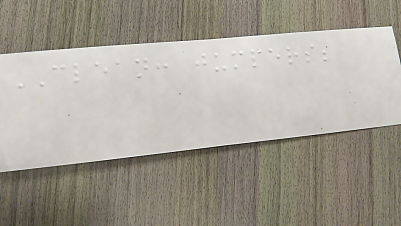CLEAN: jumpers;
